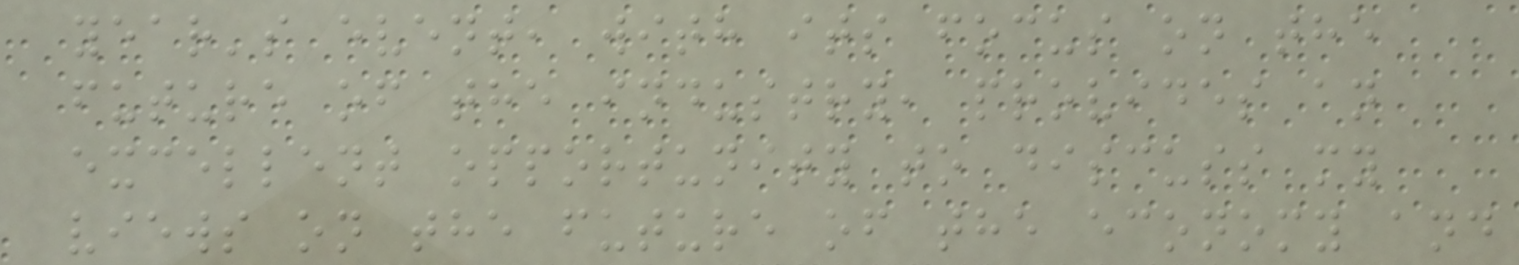year's event, with its focus on the
future of the industry, provides an
excellent opportunity to discuss my
views on the future of the economy and
